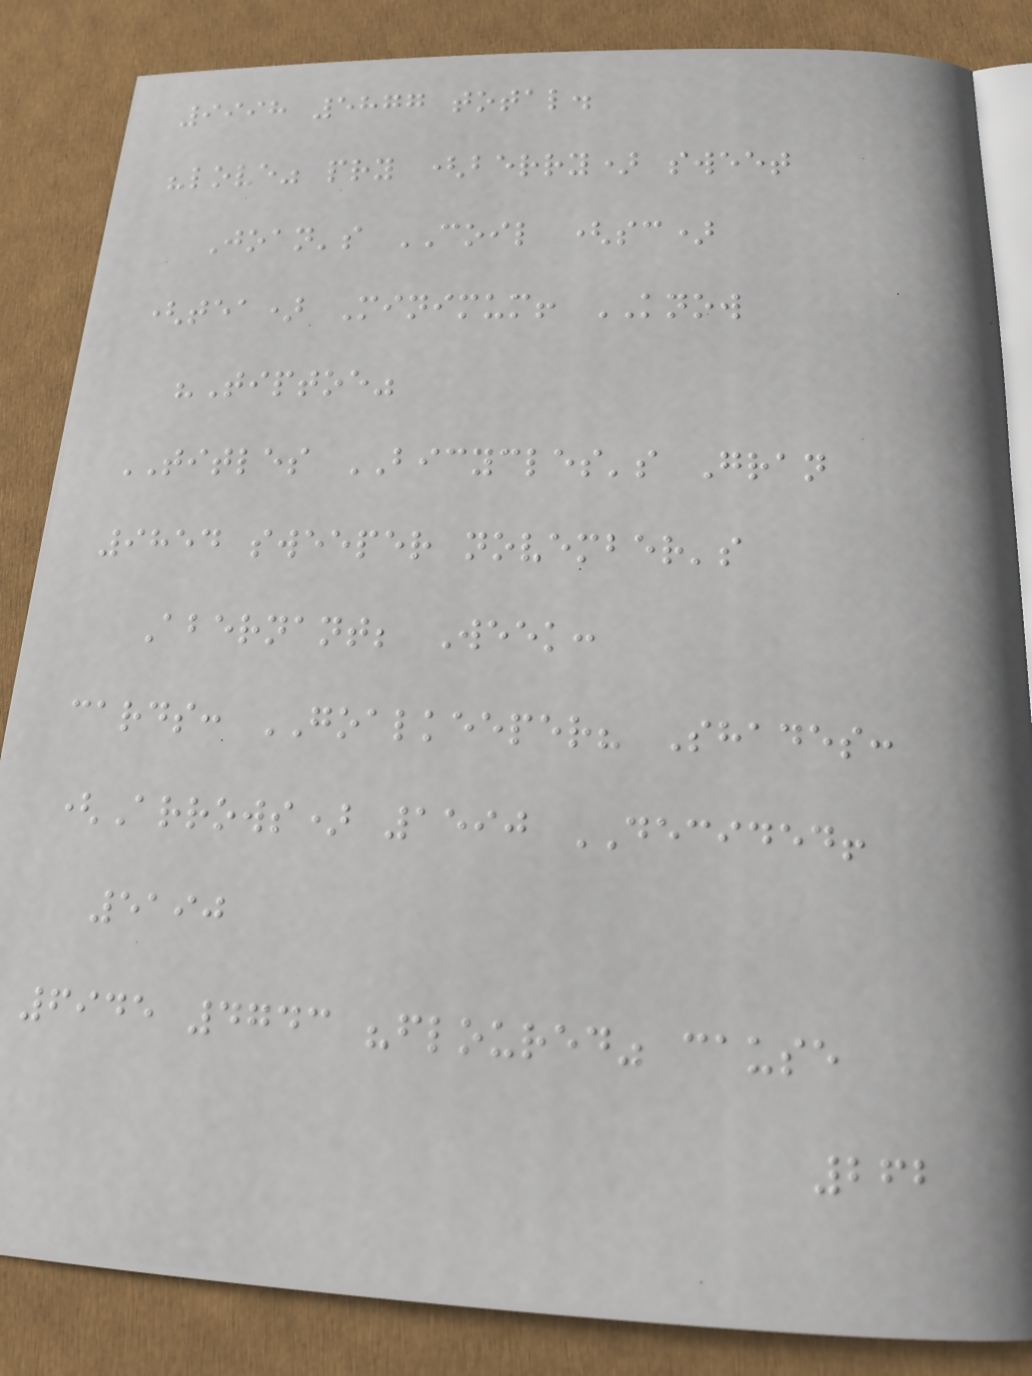9998 5877 total.
"love" pry (berry) sweet
Joan's COIL (sc)
(tea) Minimum! KNOW
"Tiptoe"
TITLES BICYCLES's Gran
9854 sweeper november's
Abernant; Week:
cards: GOALKEEPER? Shades:
(Arrows) 1590 DECIDED!
5190
6945 4743 "floured" cause
262
